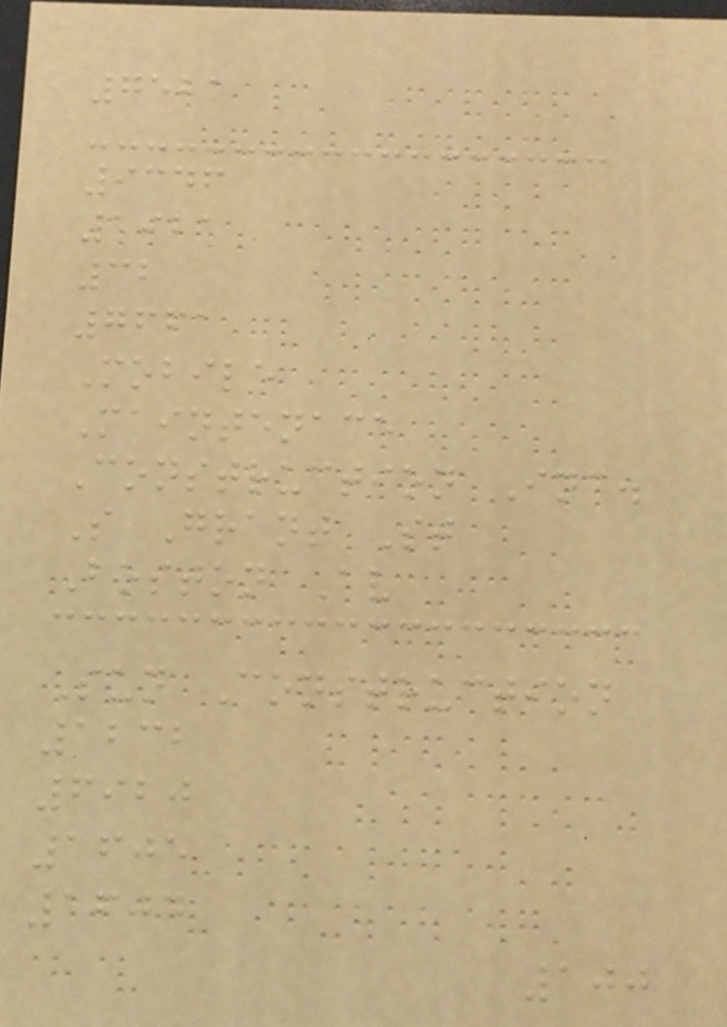7521
9346
1921
32
7661
Mobile
Maintenace
Construction Inc.
S Grant St
Boston Av
Sun Construction
1232
6920
1605
1604
100
